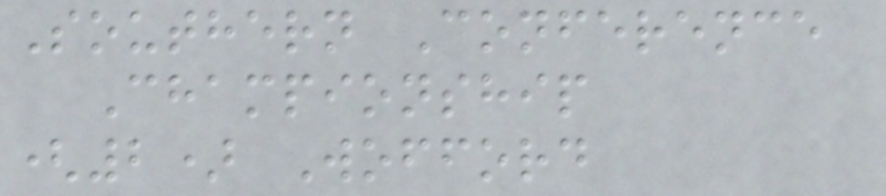Southern Conference
Championship
(2) Wofford
